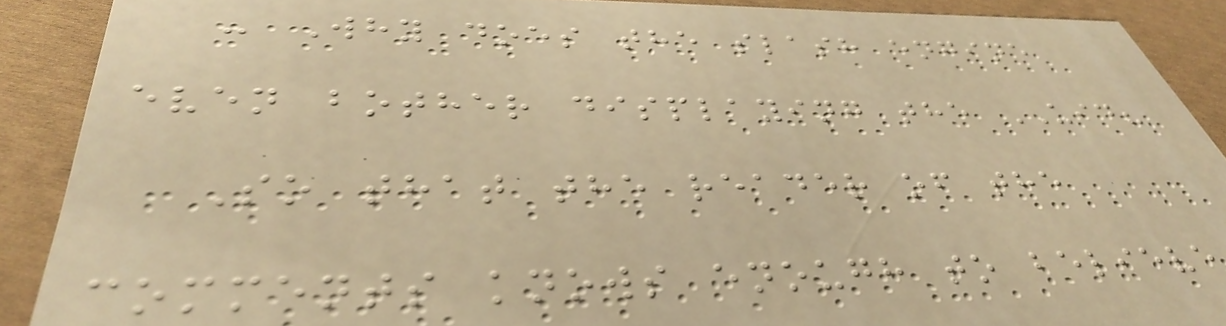- Why does the slash engine
even bother displaying the UID?
So that the reader of the
comments knows enough to believe
